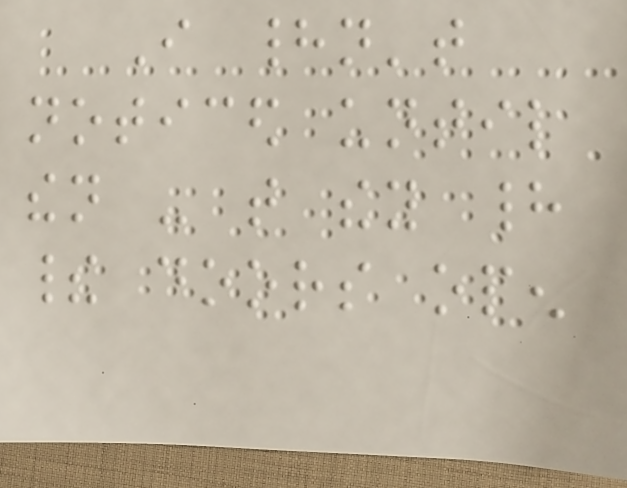I hadn't
noticed until
then - that they had
their doors open
